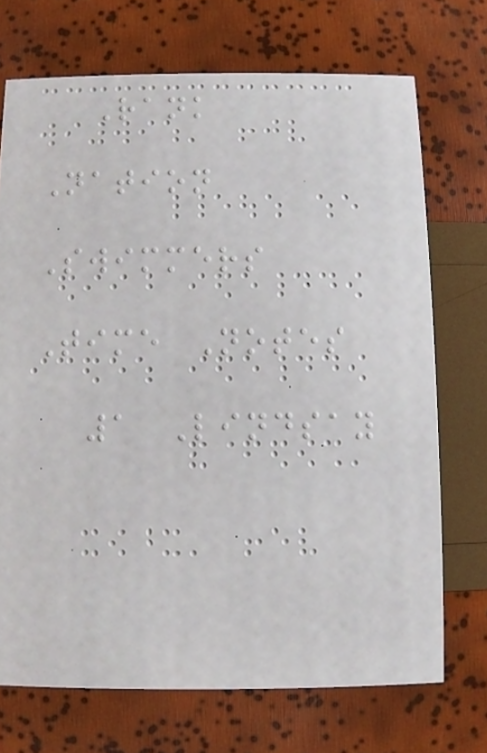Rank
Nation
Swimmers
Time Notes
1 Lindsay
